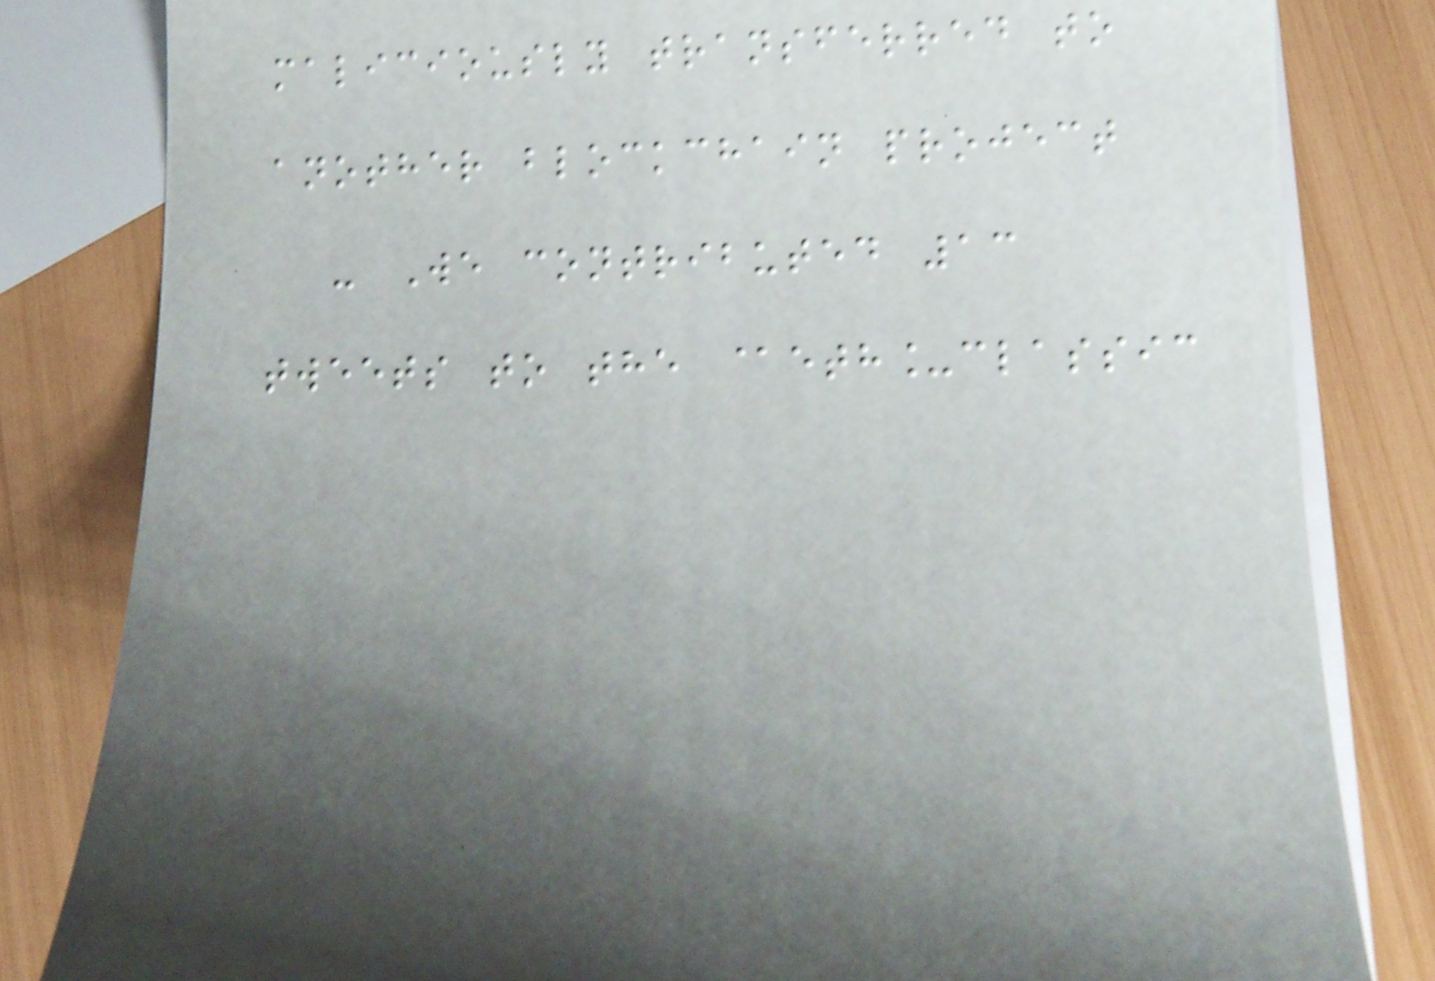maliciously transferred to
another blockchain project
- We contributed 13
tweets to the @eth_classic
